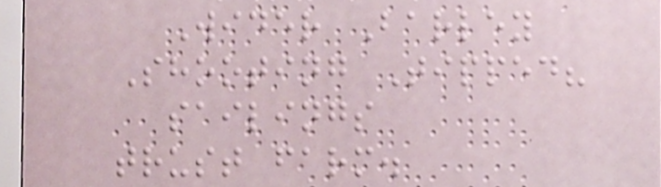Wider Barley
Shooting Tipped?
sailings
trust farm.
